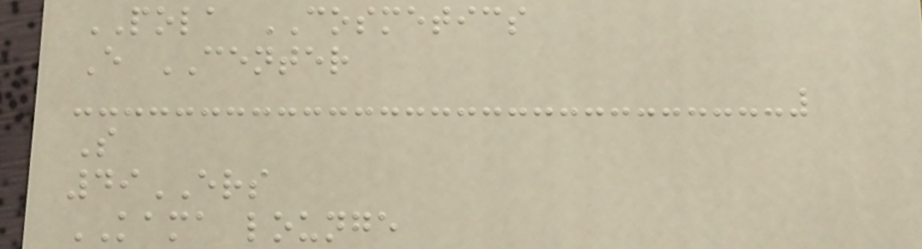POLA COSMETICS
E CENTER
S
49ERS
KAMA lounge
